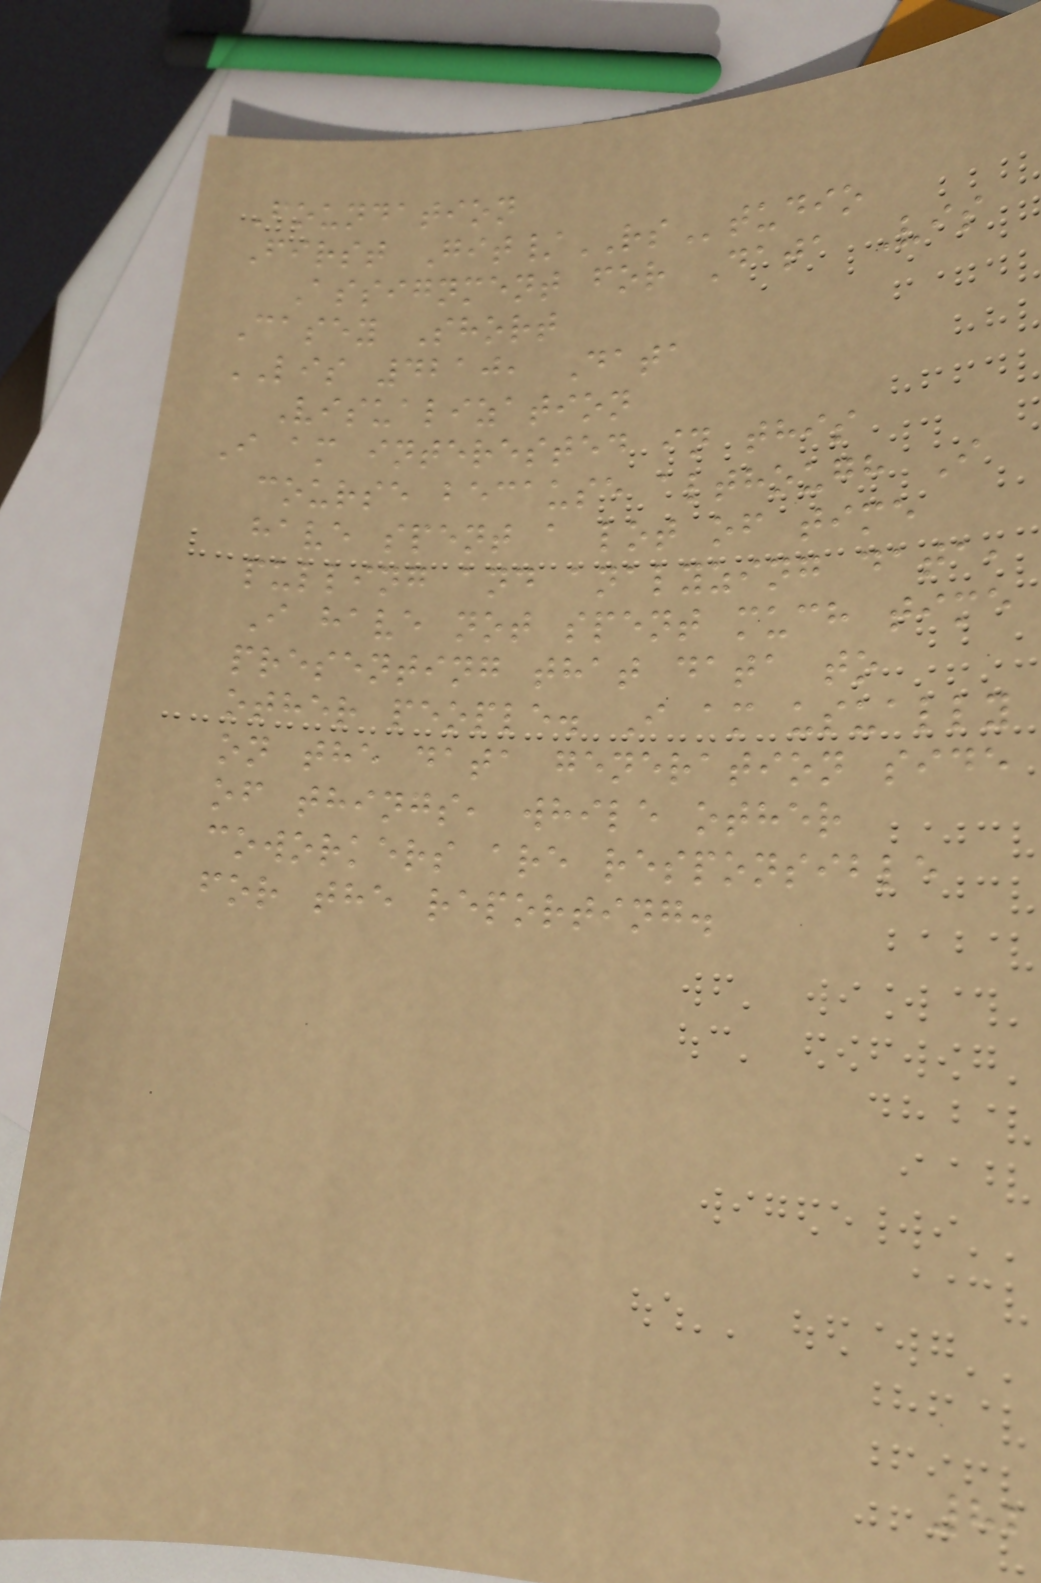Foundation
First Git/RStudio
Assignment for Data Vis
Casey Short
LIS 4210, Data
Visualization
I am interested in this
course because although I
have spent a lot of time
pulling and analyzing data,
I have not spent much time
presenting that data to
other people. I am usually
on the data generation side
of things, while other
coworkers are responsible
for the reporting.
82
